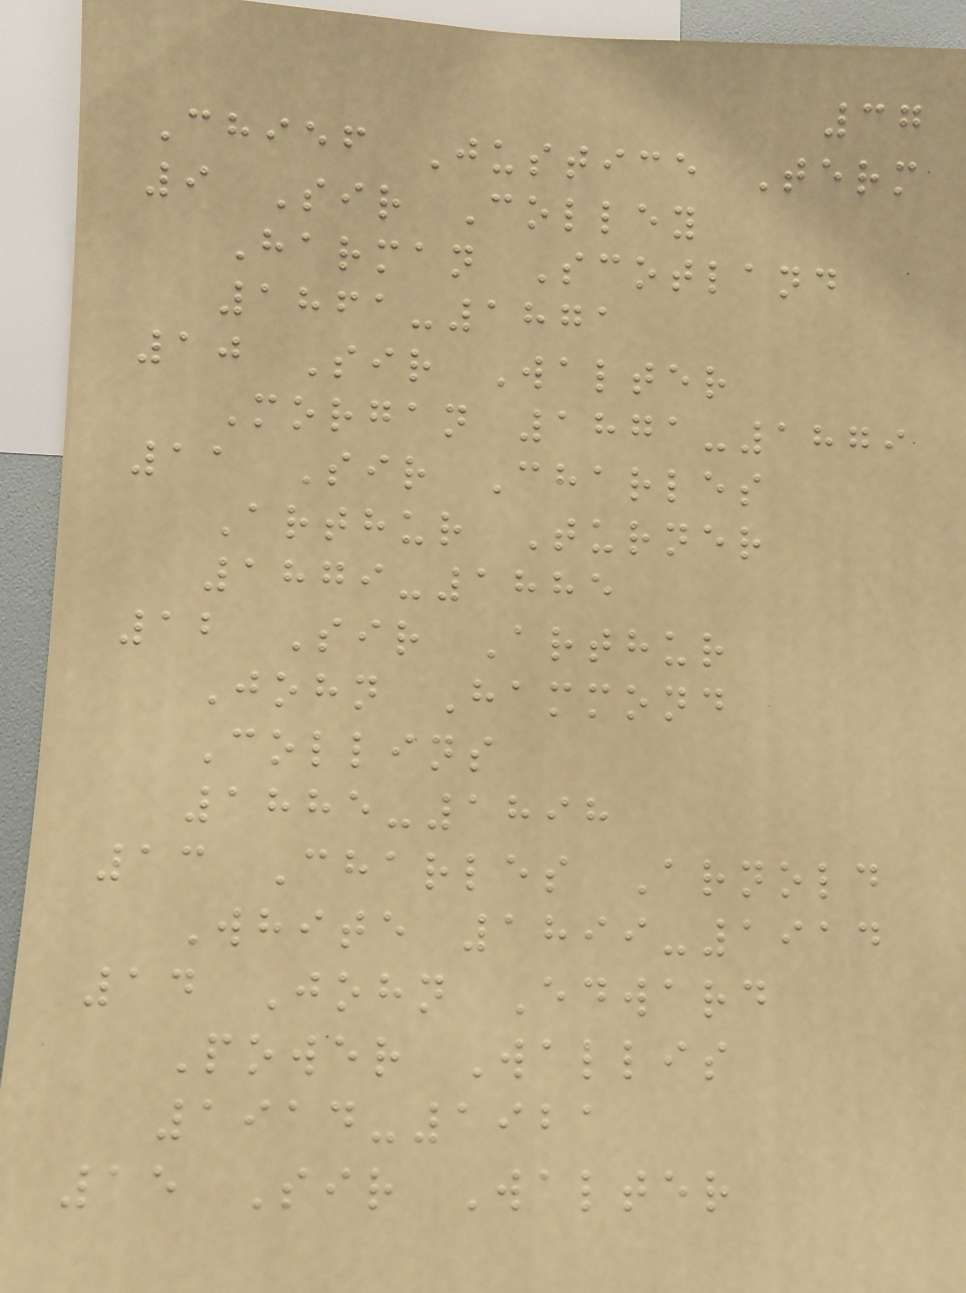37
Chief Justice Term
9 Sir Colley
Harman Scotland
1861-1871
10 Sir Walter
Morgan 1871-1879
11 Sir Charles
Arthur Turner
1879-1885
12 Sir Arthur
John Hammond
Collins
1885-1898
13 Charles Arnold
White 1899-1914
14 John Edward
Power Wallis
1914-1921
15 Sir Walter
